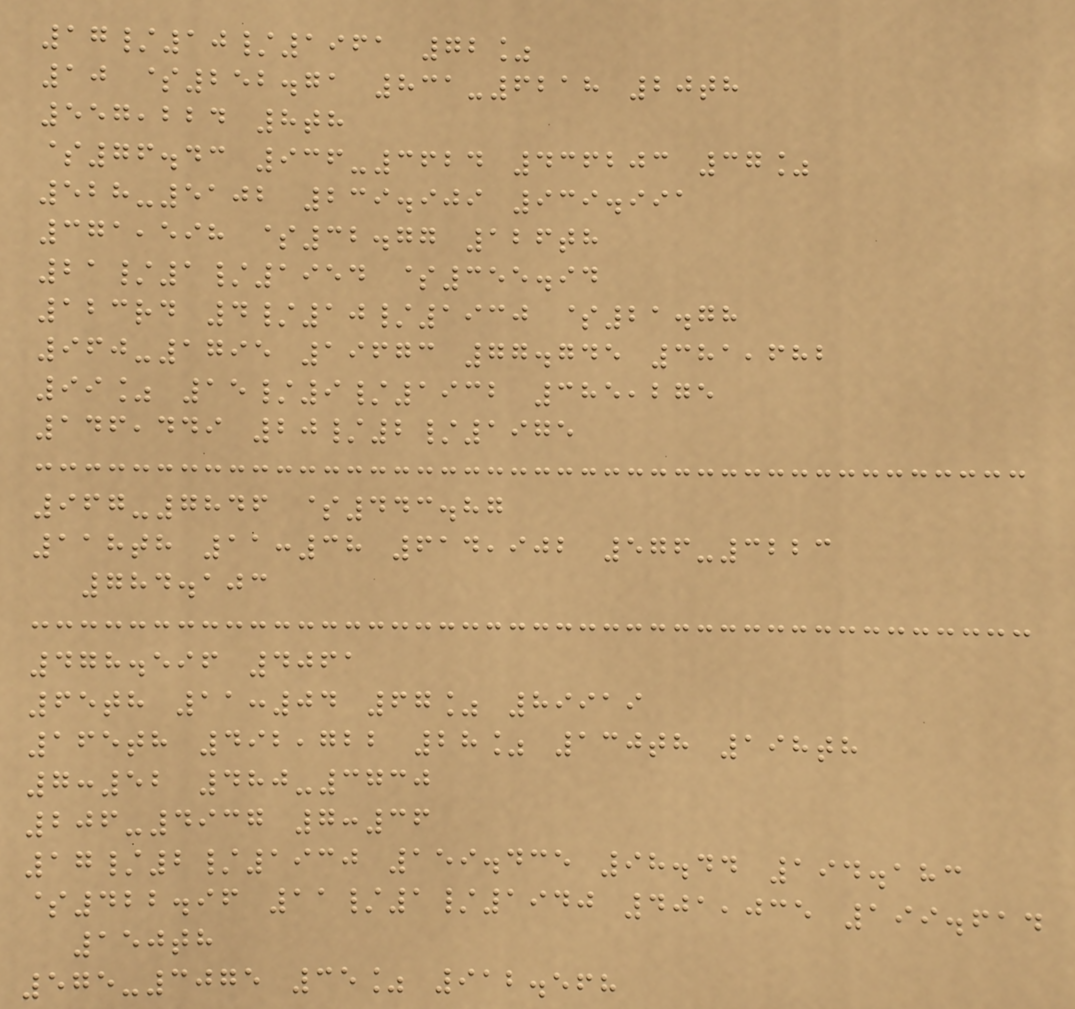17/10/1961 72%
10 $252.71 831-6218 20th
557,224 8th
$76.43 936-3624 436203 37%
528-5102 239.909 939.991
371,598 $32.77 126th
21/1/1954 $355.94
123rd 4/10/1930 $21.78
960-1795 19673 77.745 381,682
99% 15/9/1932 385,275
146,449 20/2/1975
967-7846 $443.87
118th 11:38 614,902 576-3223
784.103
478.596 4061
65th 11:04 67% 89919
165th 492,722 28% 130th 198th
7:52 480-3730
206-4937 7:36
17/2/1930 159.435 98.44 194.183
$422.96 11/1/1940 401,035 199.614
150th
575-3075 35% 912.568
